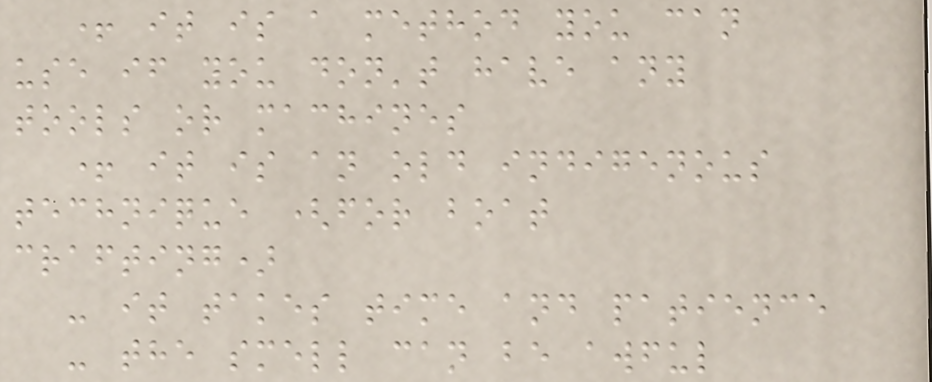+ it is a method you can
use if you don't have any
tools or machines
+ it is an old indigenous
technique (for boat
crafting)
- it takes time and patience
- the smell can be awful
